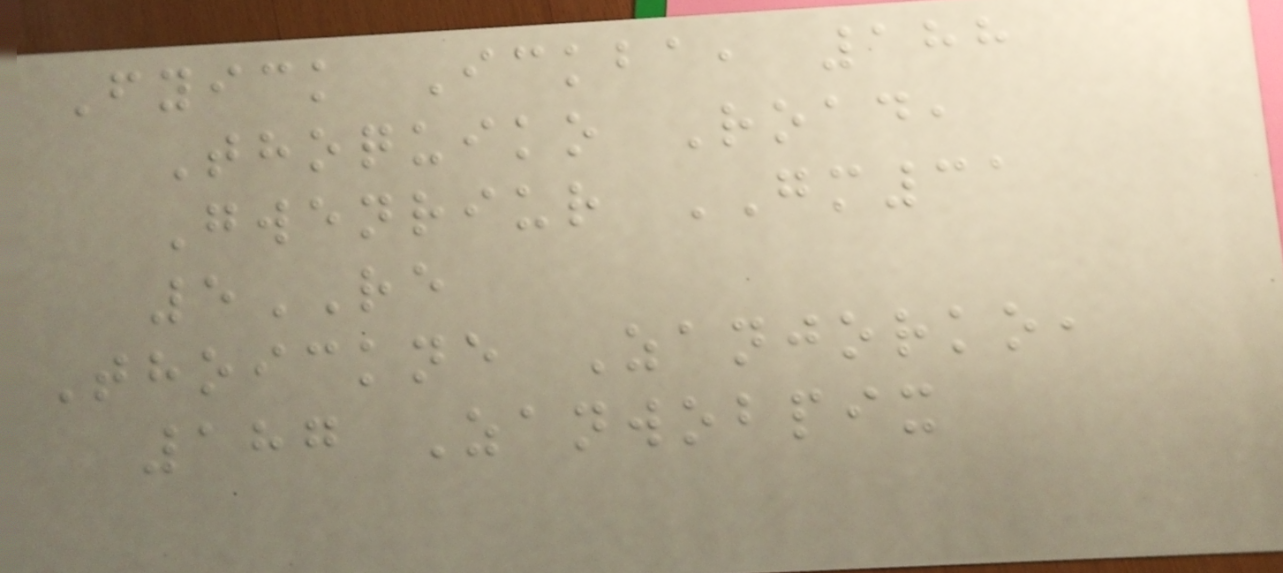Fyick Ickba, 188
Thoquiko Road,
Gwenriur GM31
5RE
Thoickne Zanjorko,
187 Zanwobpix
